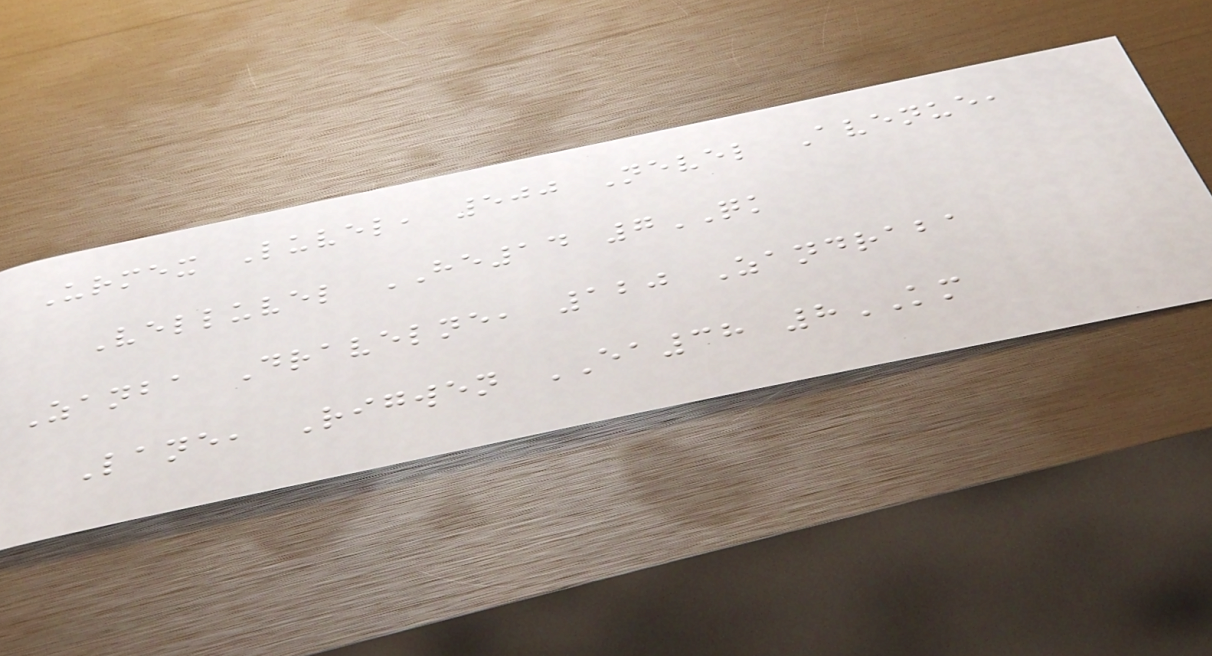Urmex Luvel, 500 Nevel Avenue,
Velluvel HE14 7QK
Zanba Dravelne, 120 Zandraba
Lane, Rigwen EA38 8KM
